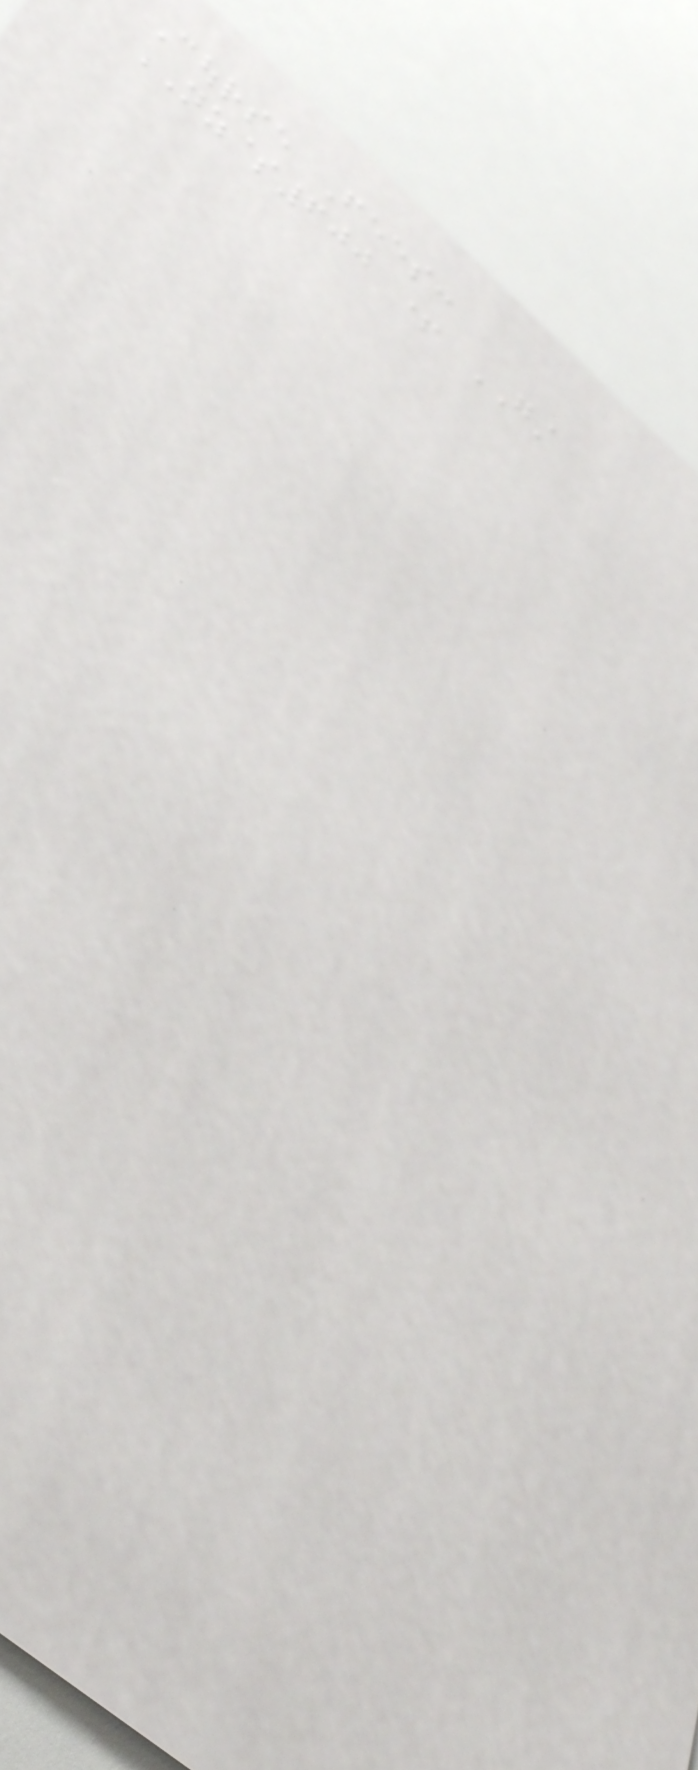Course Fees:
NZ$600 + GST
